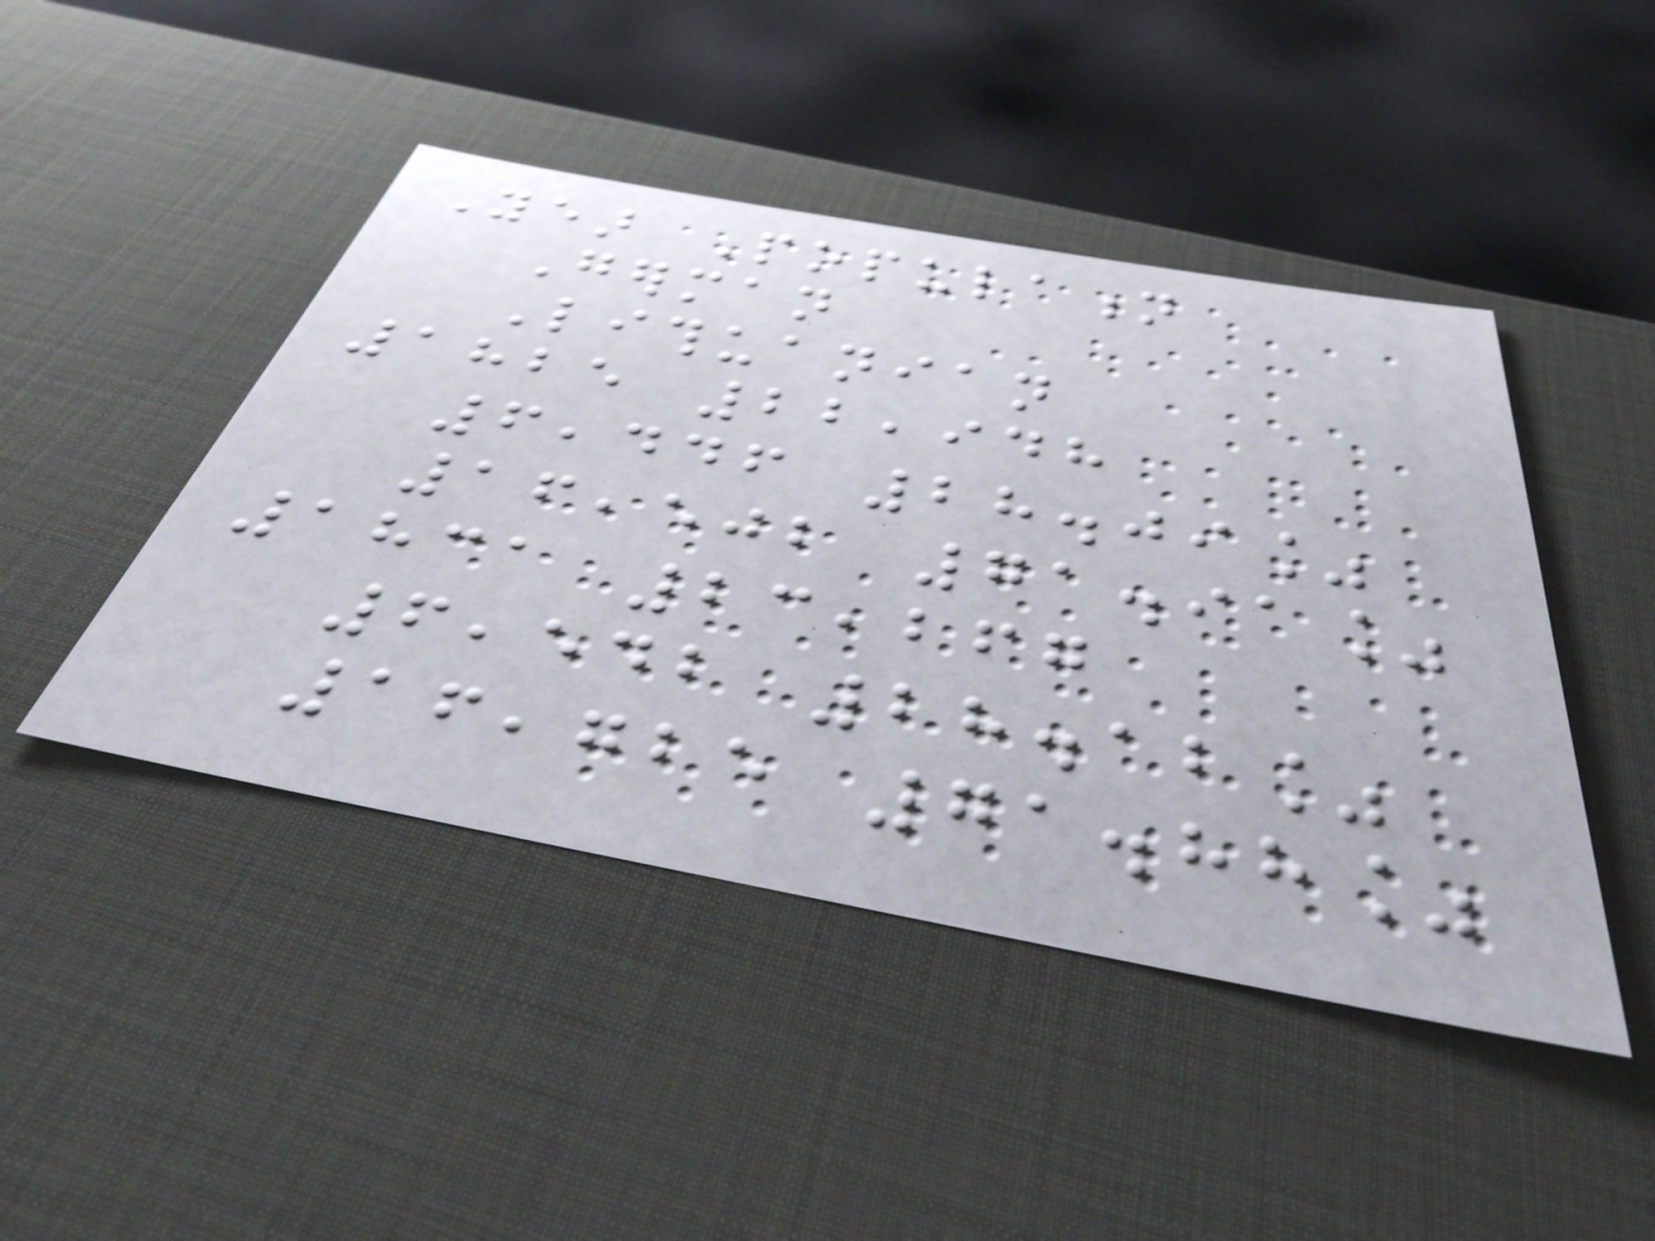Year Population
German
Lithuanian
1825 22,948
6,446 28.09%
16,502 71.91%
1831 23,267
6,542 28.12%
16,725 71.88%
